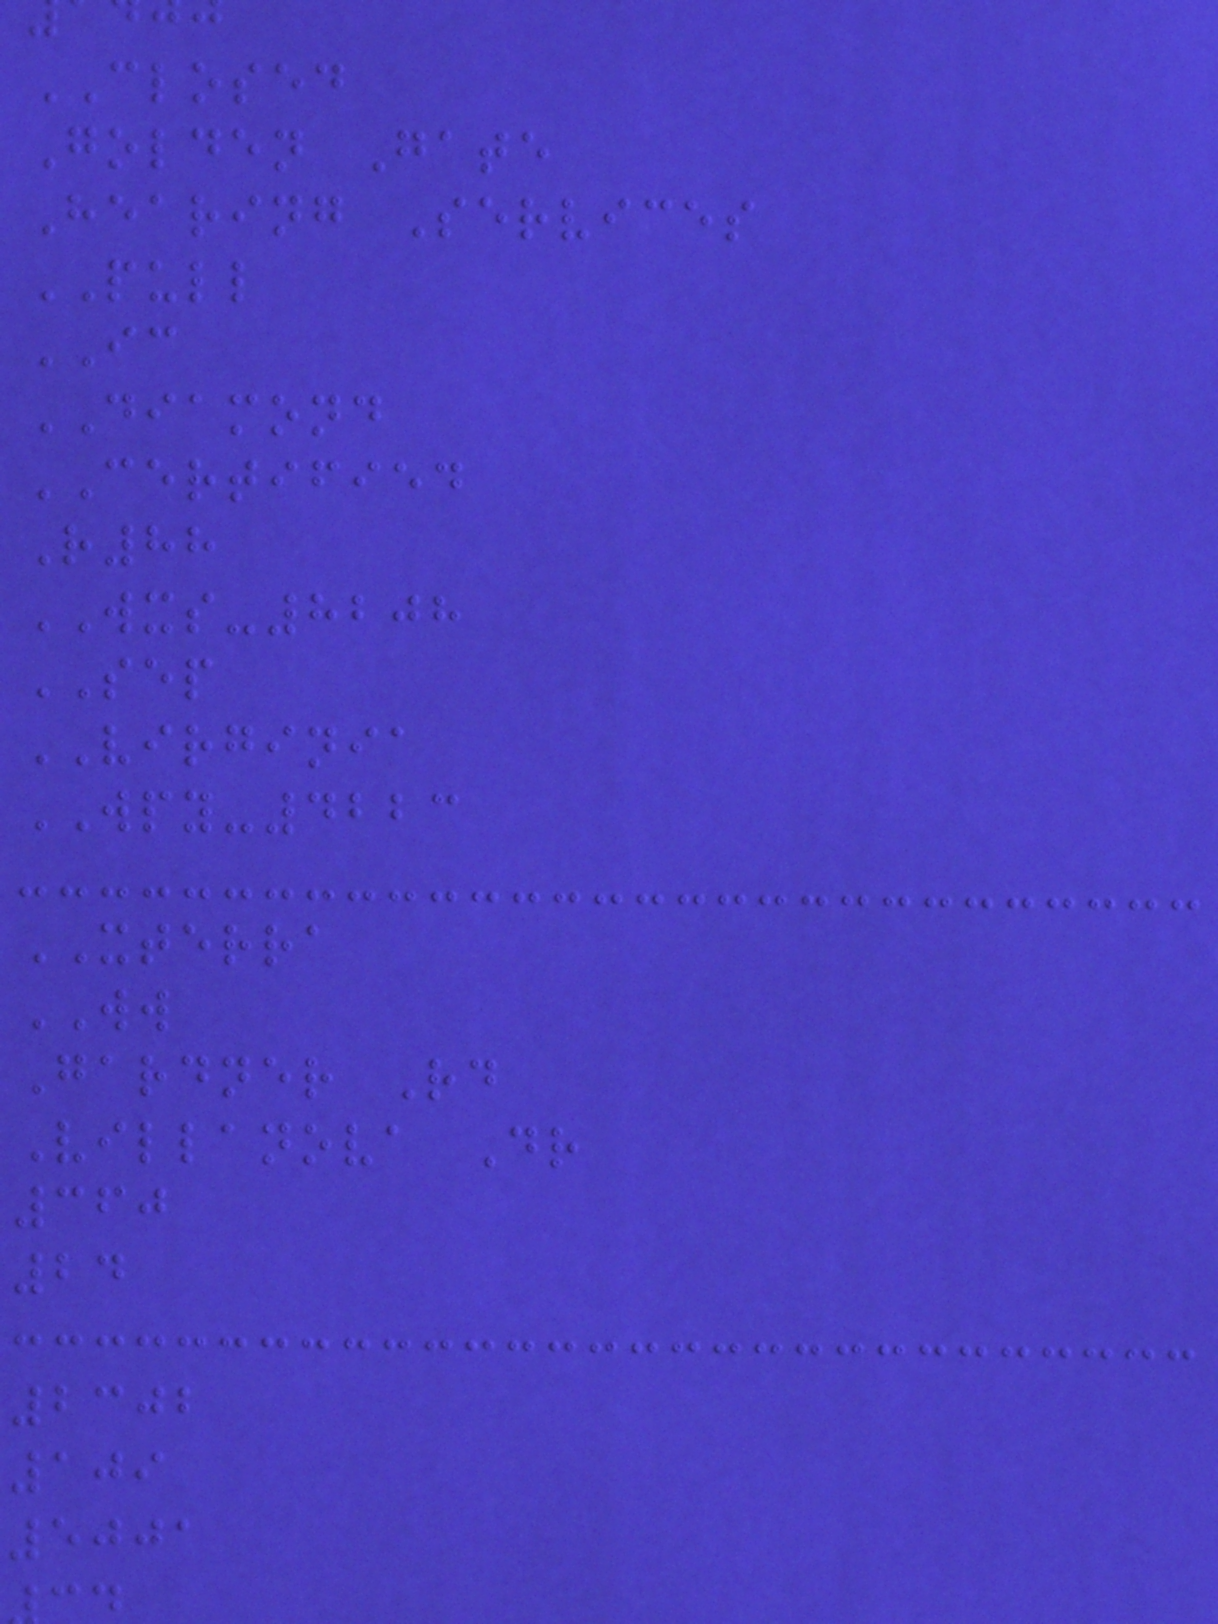CLOSED
Golden Gate
Hearing Services
PULL
IC
DIAMOND
CERTIFIED
R88
WXS-8208
SEP
VIRGINIA
WPY-4223
XTERRA
WW
Gardner Rd
Villanova Dr
360
24
2302
109
5001
